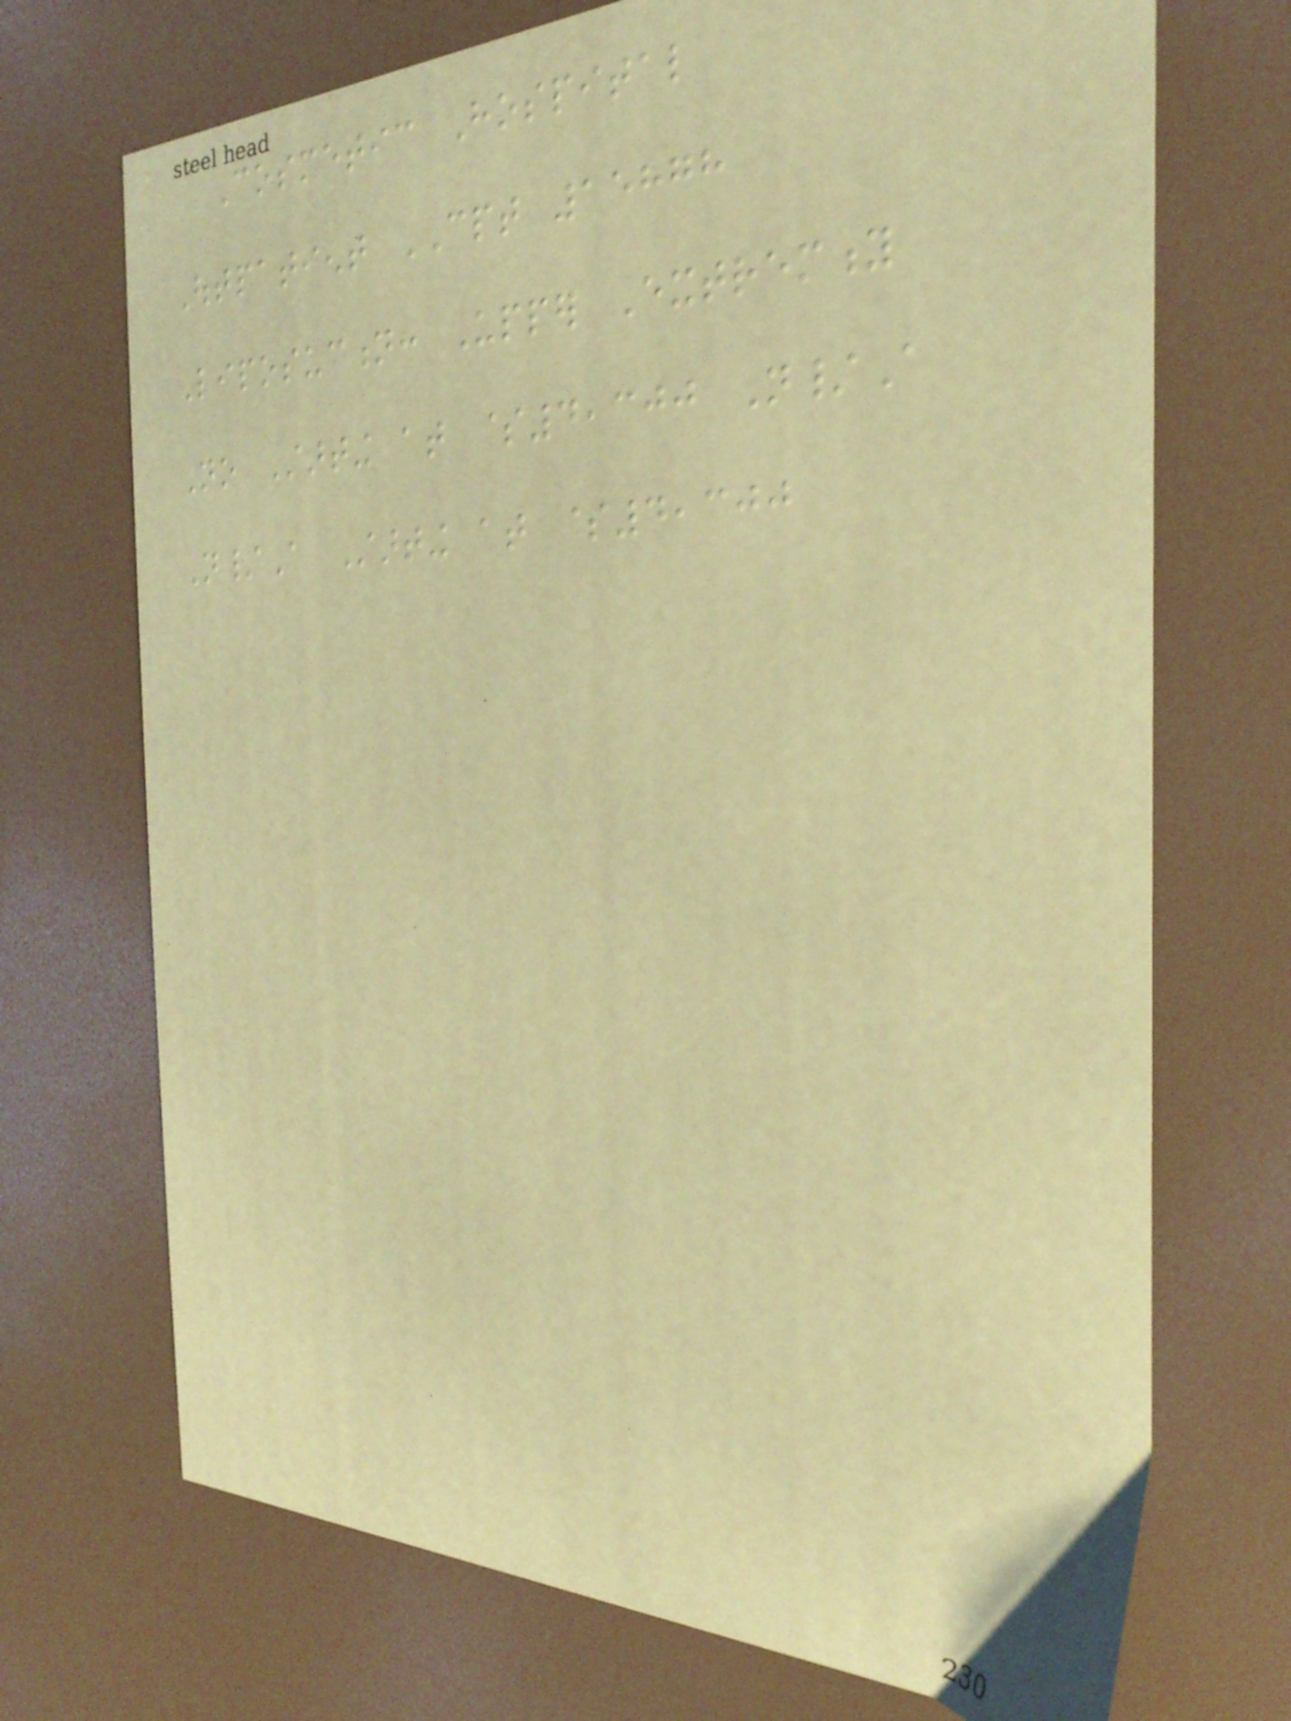Cosmetic Hospital
Outpatient CPT 15878
Liposuction: Upper Extremity
No Starting at $4,300 N/A
N/A Starting at $4,300
